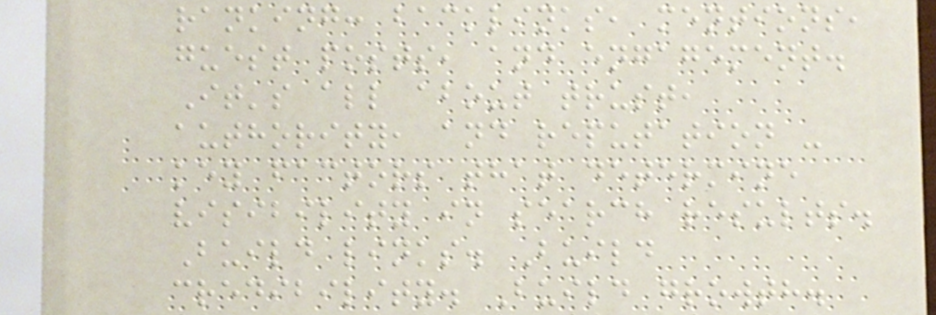ranking: backlinks, mentions,
guest posts, and engagement.
It's all about trust,
authority, and reputation -
key factors that determine
visibility in search results.
Build links. Build
credibility. Build growth.
